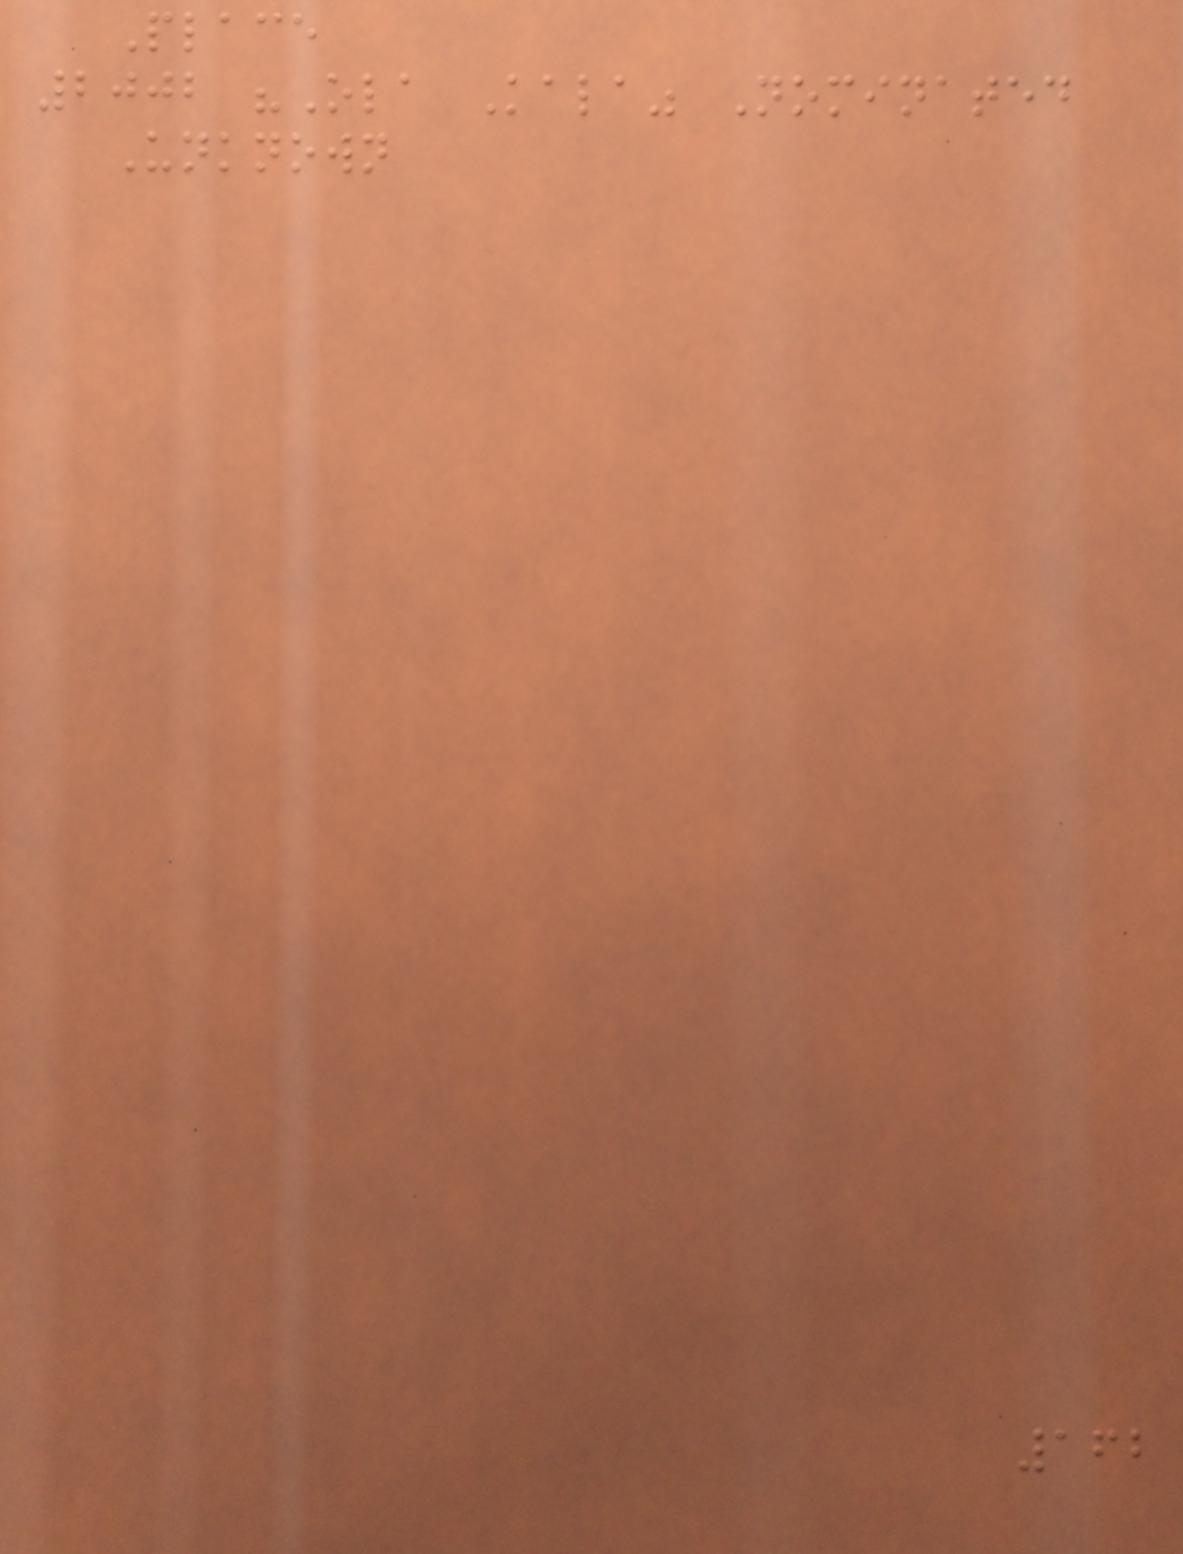Place
2002 "Ola Kala" Nominated
Unknown
162
